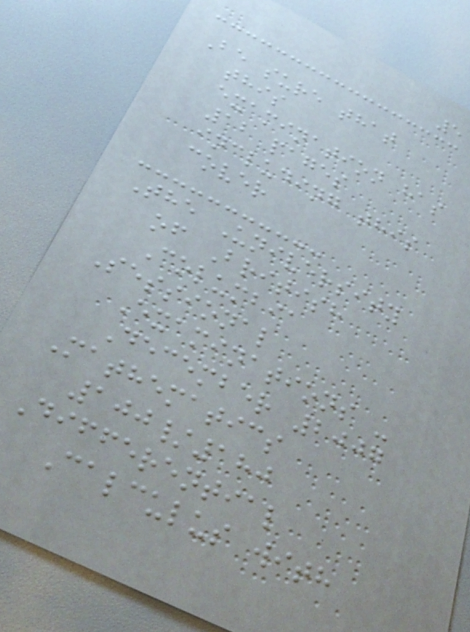5
Be sure that
this
examination has
12 pages
including this
cover
The University
of British
Columbia
Sessional
Examinations -
December 2007
Mathematics
100/180
Differential
Calculus with
